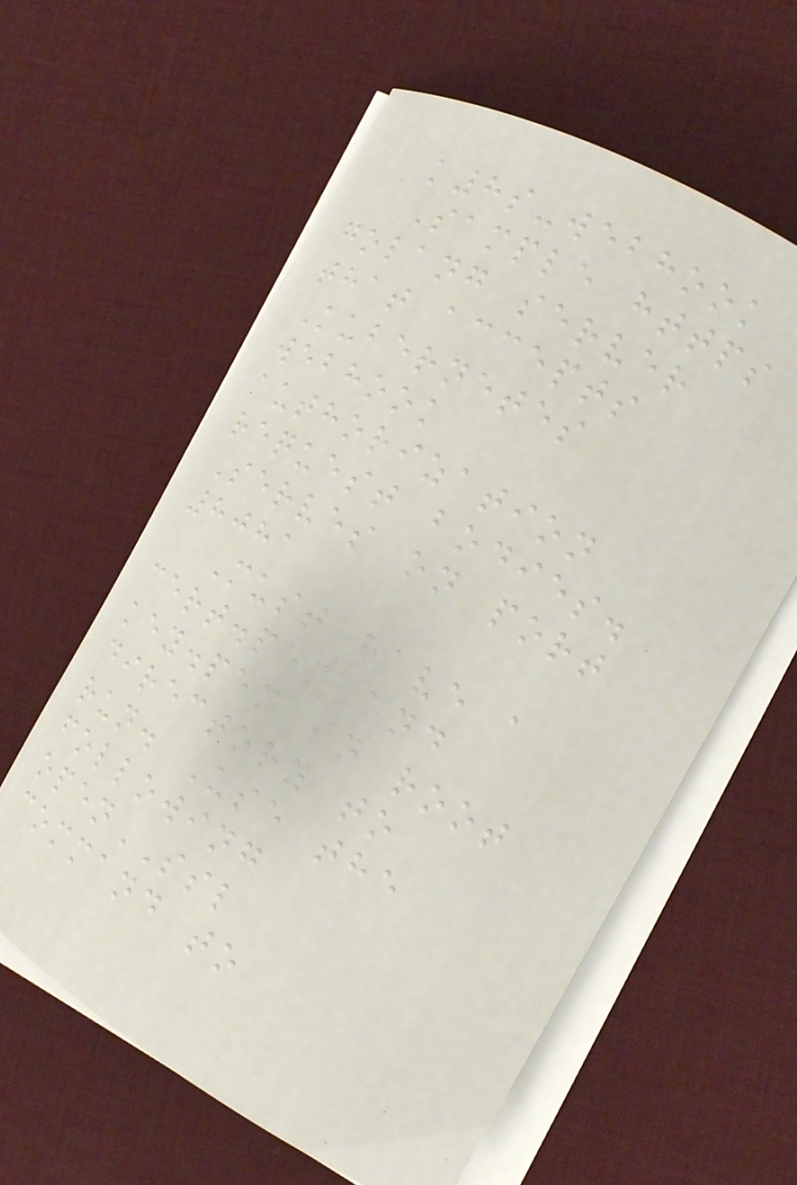k8s-webhook
Sample https
golang server
that accepts
Kubernetes
webhook
authorization
request bodies.
Serves on port
8081
Must have a
cert.pem and
key.pem in root
directory to
run. Use the
following
openSSL
command to
